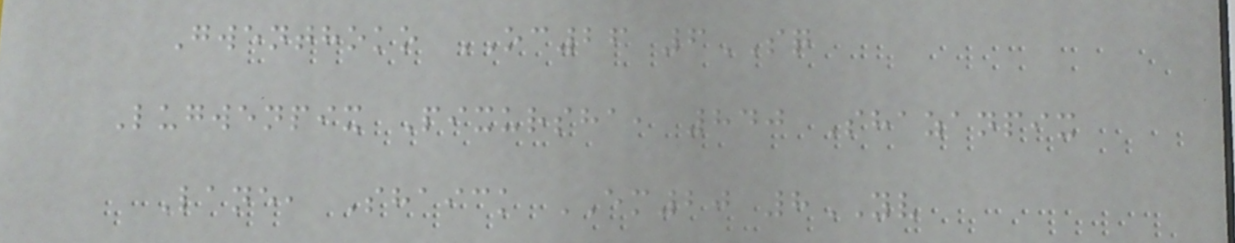Gwenthoko OC26 6SQ
Lugwenpix Pixursha, 840 Shazanpix
Lane, Shaick EM20 8YV
